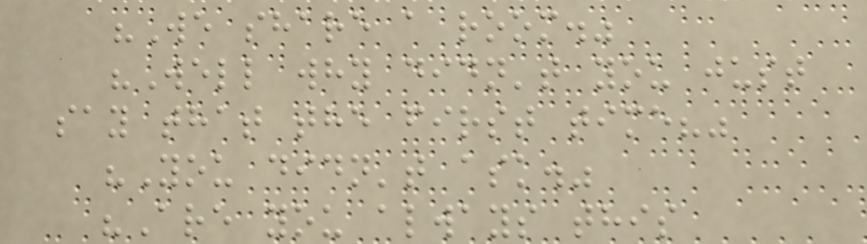"We share a room."
"Well why didn't you just
say that the first time?"
"You didn't ask."
"Are you always this
